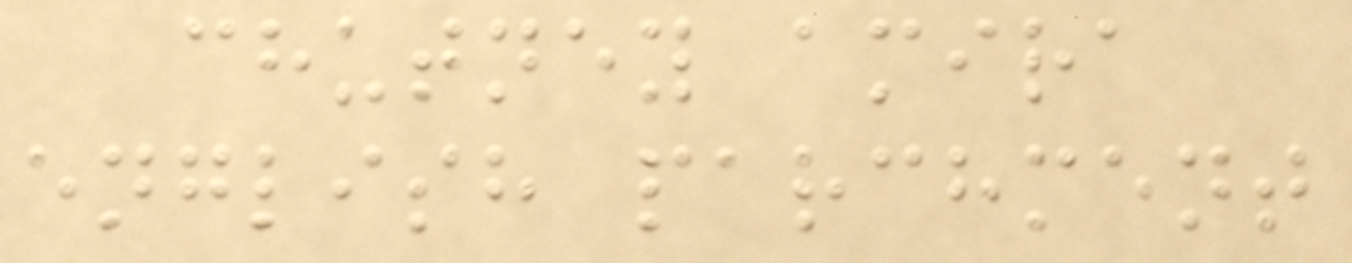chutney amira
english parchment
